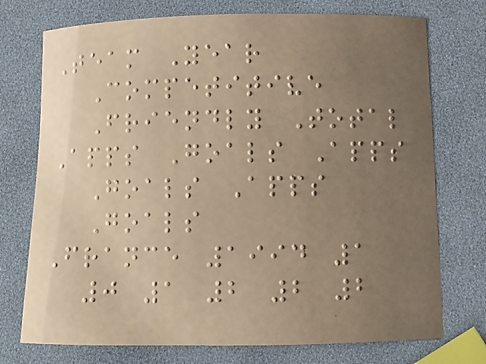Team Year
Competitive
Friendly Total
Apps Goals Apps
Goals Apps
Goals
France 1994 1
0 1 2 2 2
